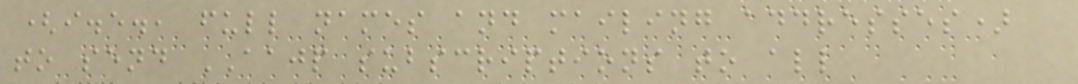(i.e., full names and mailing addresses)
to send AAJP subscriptions to all
